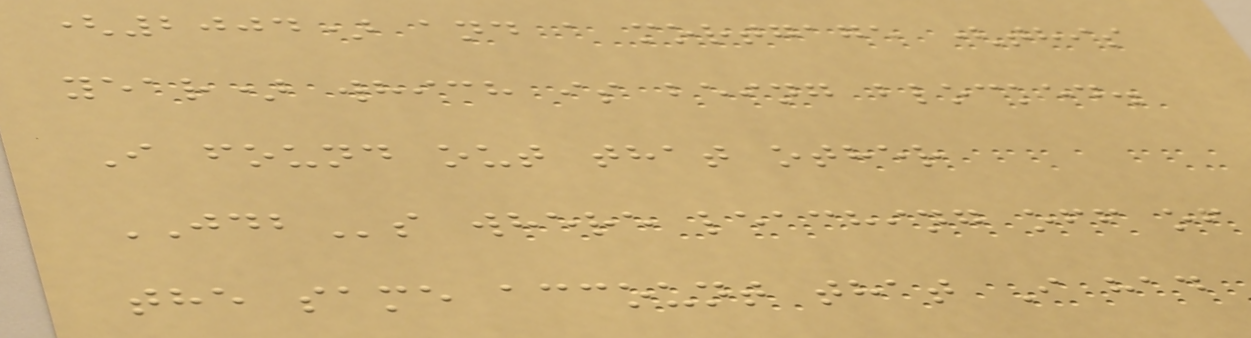(2004) and a mortgage (this
year) which is being blocked.
I found out that other
JDBs where leaching off of
the same account that I had
